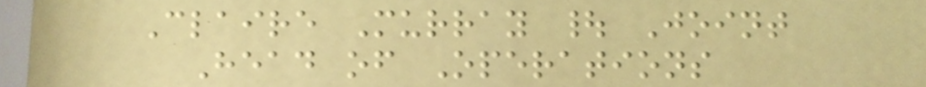Claire Murray | Joint
Head of Operations
